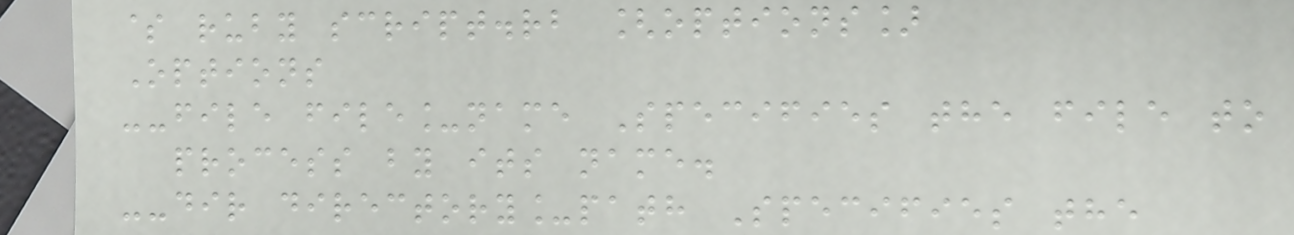$ ruby script.rb [options]
Options
--file file_name Specifies the file to
process by its name.
--dir directory_path Specifies the
